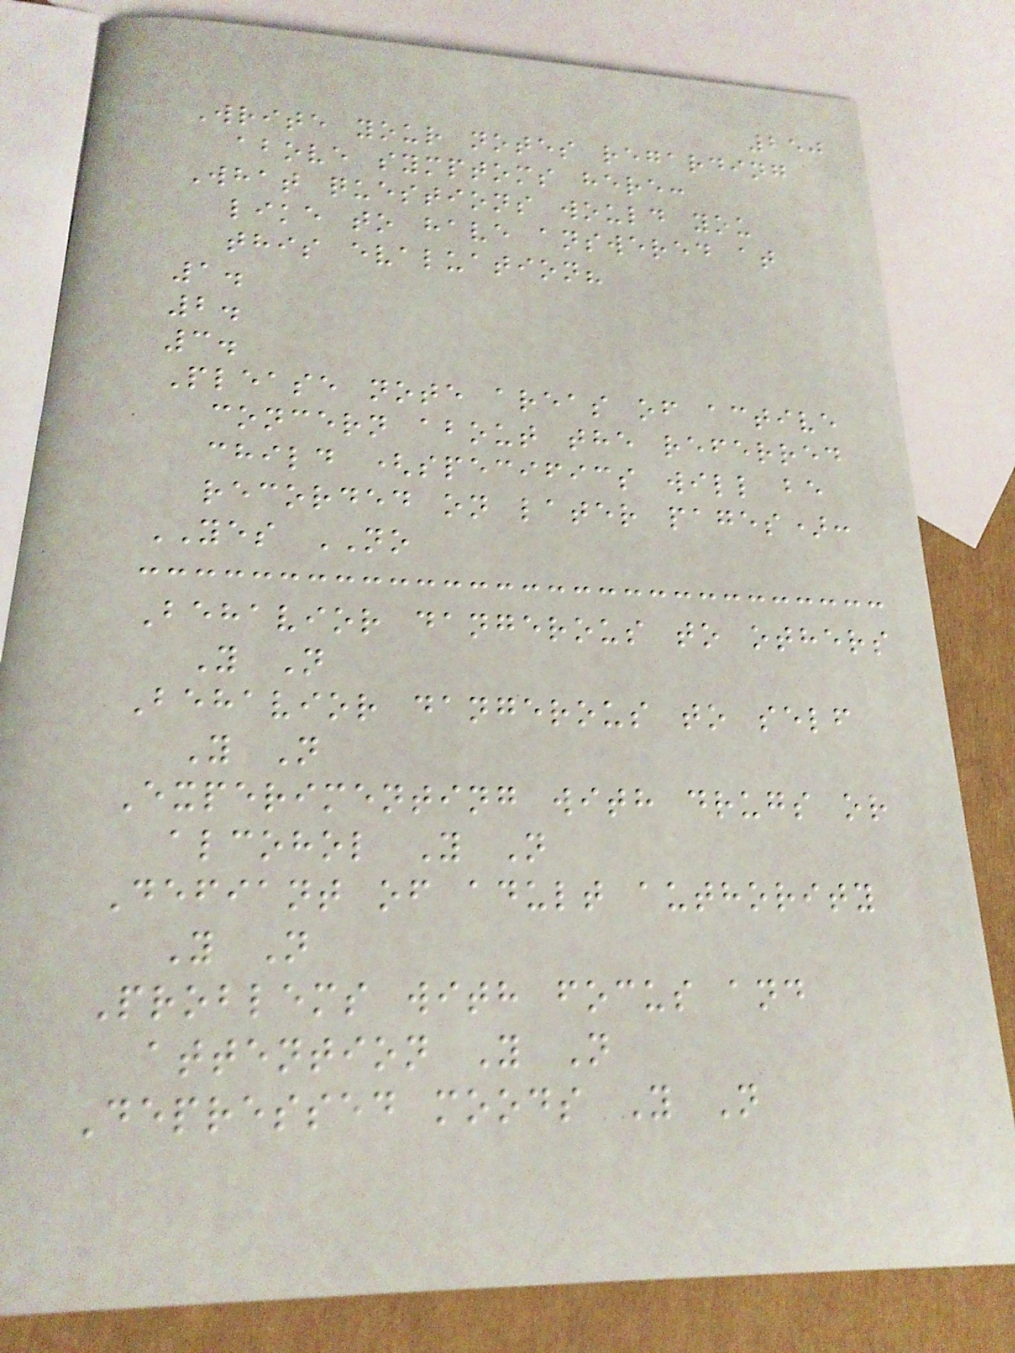250
Write your notes regarding
above symptoms here:
What questions would you
like to have answered at
this evaluation?
1.
2.
3.
Please note areas of active
concern about the referred
child (specifics will be
recorded on later pages):
YES NO
Behavior dangerous to others
Y N
Behavior dangerous to self
Y N
Experimenting with drugs or
alcohol Y N
Defiant of adult authority
Y N
Problems with focus and
attention Y N
Depressed moods Y N
